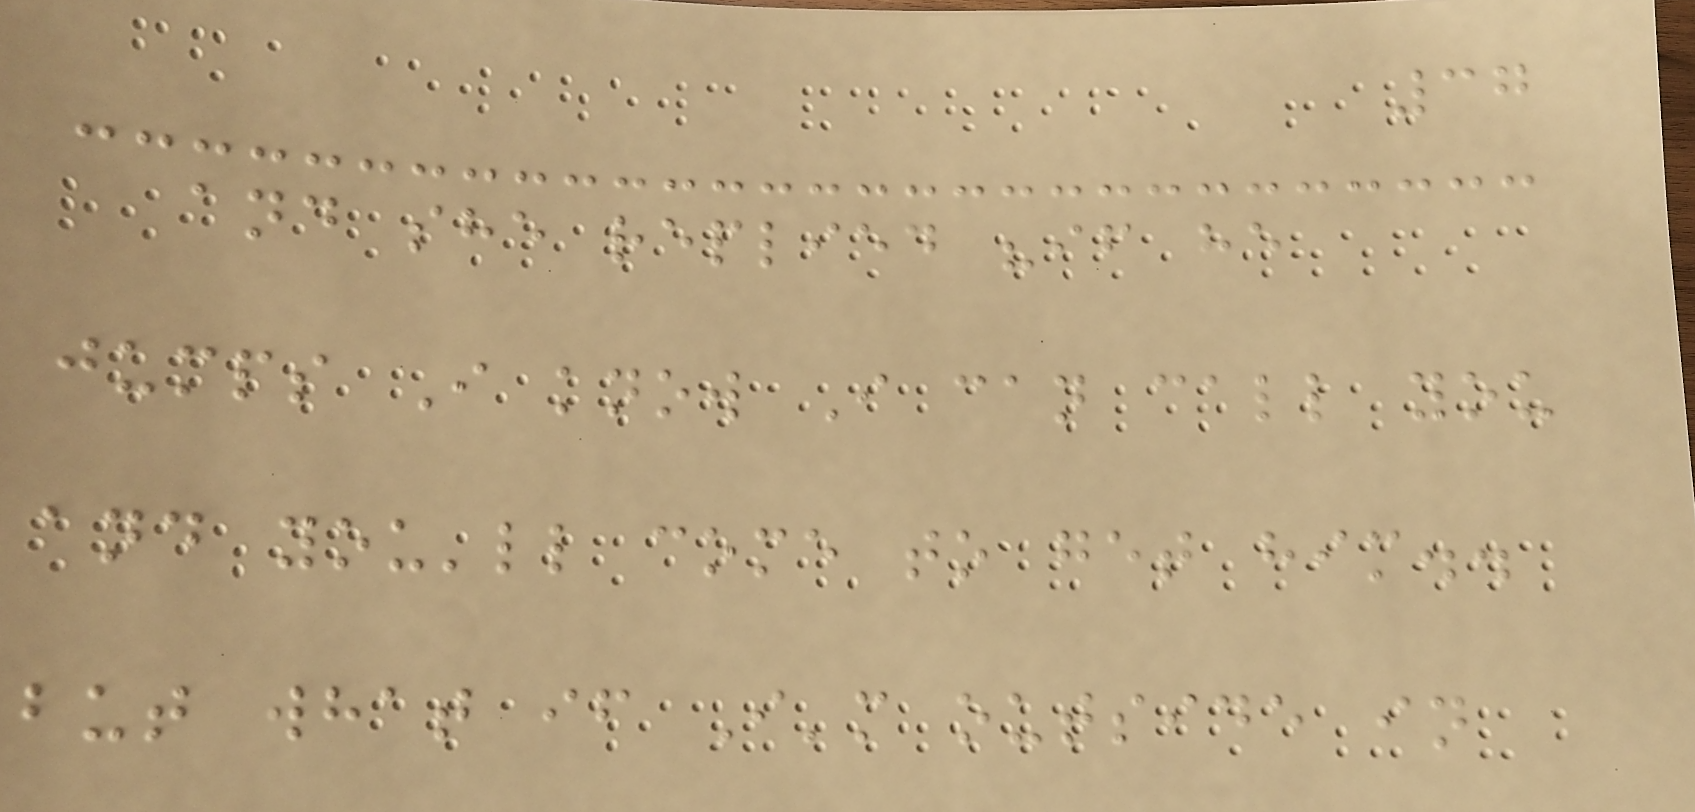37
and she replied "if he
jumps I know I can call you
and you'll come to get him..
but what if I'm outside in
